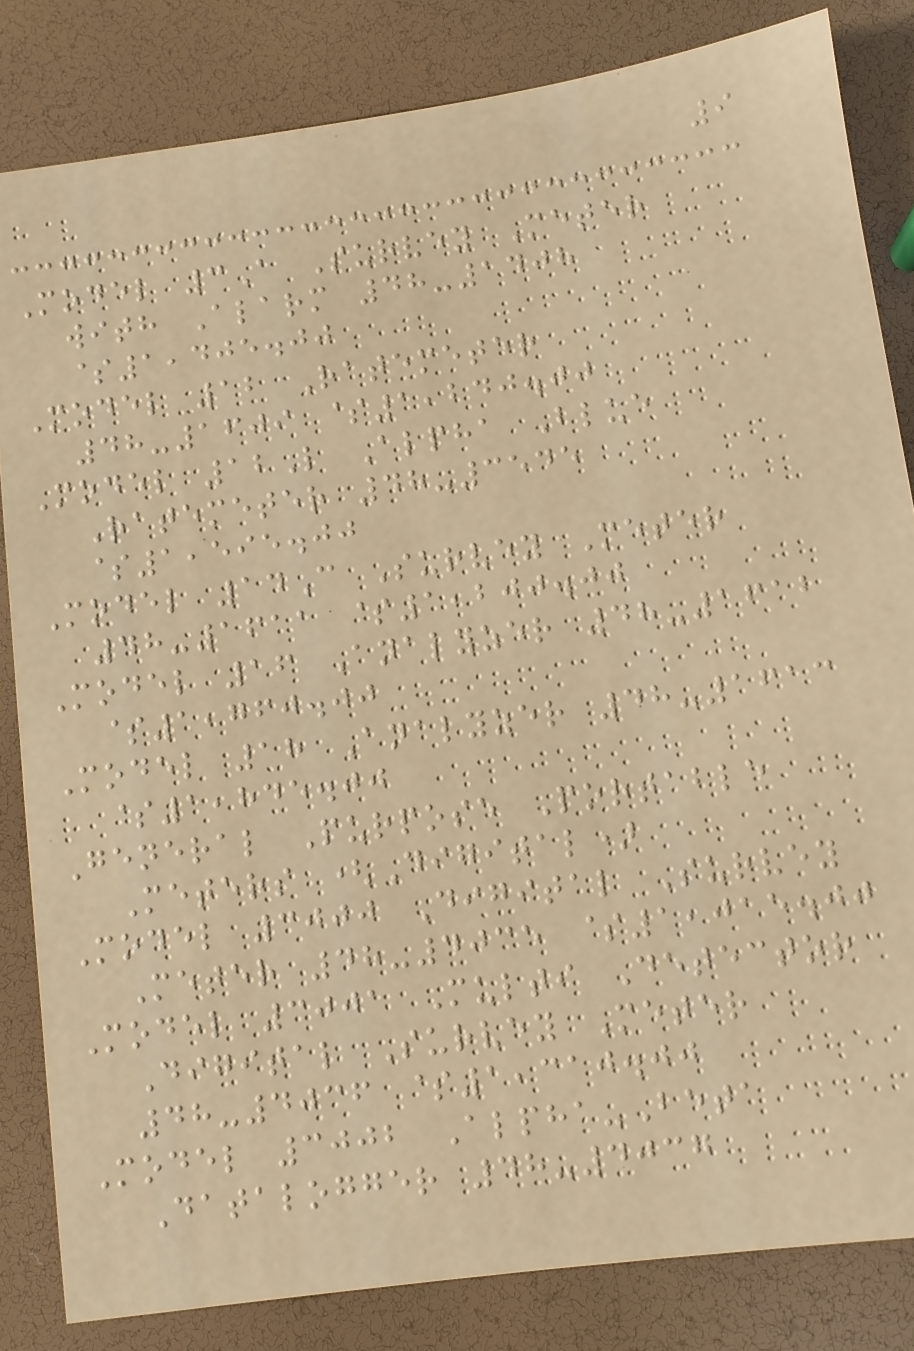9
Model 3A Survey Meter
with Alarm 48-1408
$1,405.00
Model 12 Ratemeter
48-1609 $1,240.00
Model 12L Alpha Blue
Ratemeter 48-3545
$1,595.00
Model 14C Survey Meter
48-1611 $1,200.00
Model 16 Analyzer 48-1612
$1,760.00
Model 18 Analyzer 48-1613
$1,845.00
General Purpose Portable
Meters (Digital)
Model 3000 Digital Survey
Meter 48-4035 $1,015.00
Model 3001 Multi Detector
Digital Survey Meter
48-4036 $1,310.00
Model 3002 Alpha-Beta
Datalogger 48-4037
